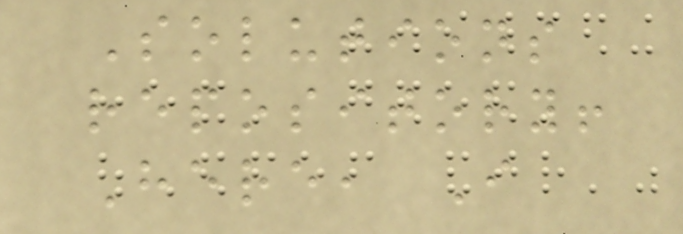Solutions
repository!
Here, I
